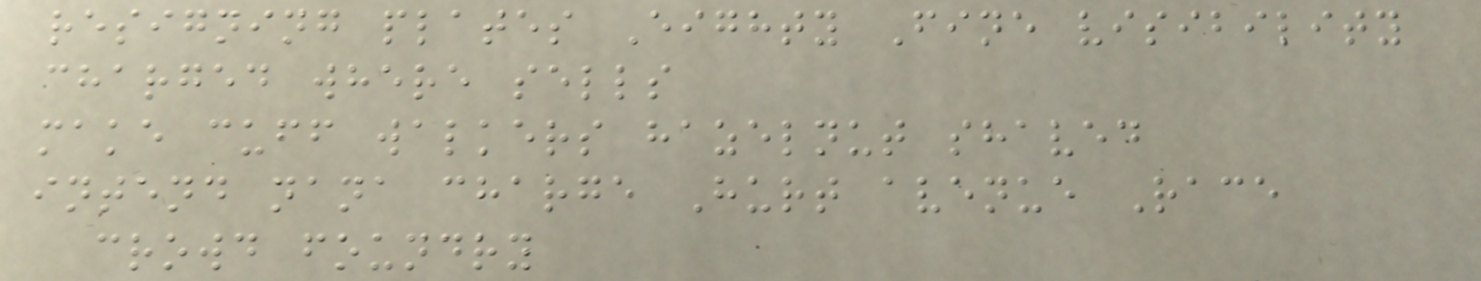resigning plates Eighty Fine visibility
charged where sells
make cuff walkers hazelnut shaved
intend nana charge Hurt avenue Race
crowd foundry
